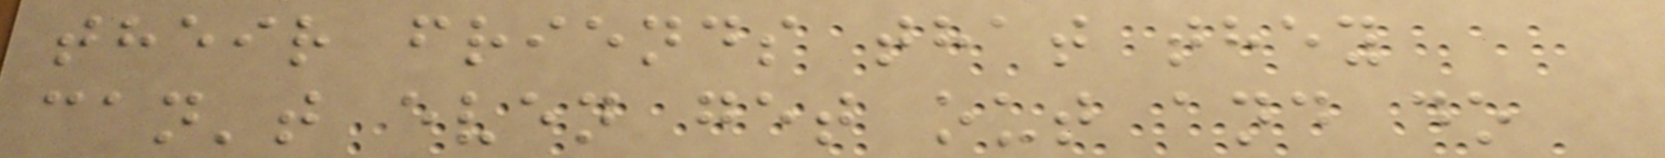their friends that they
can't even get out and do
